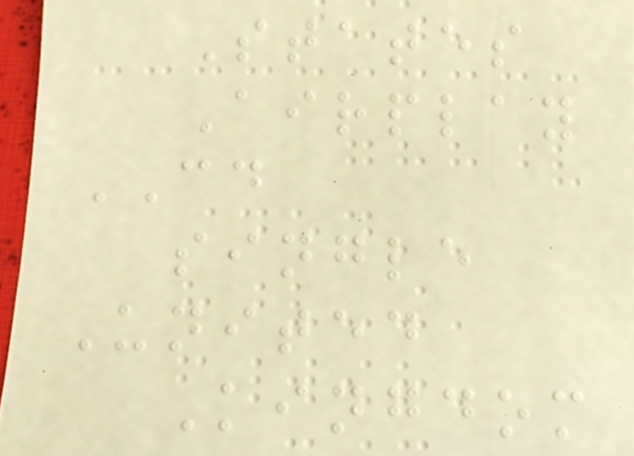States
Airplay
CD
single
United
Kingdom
